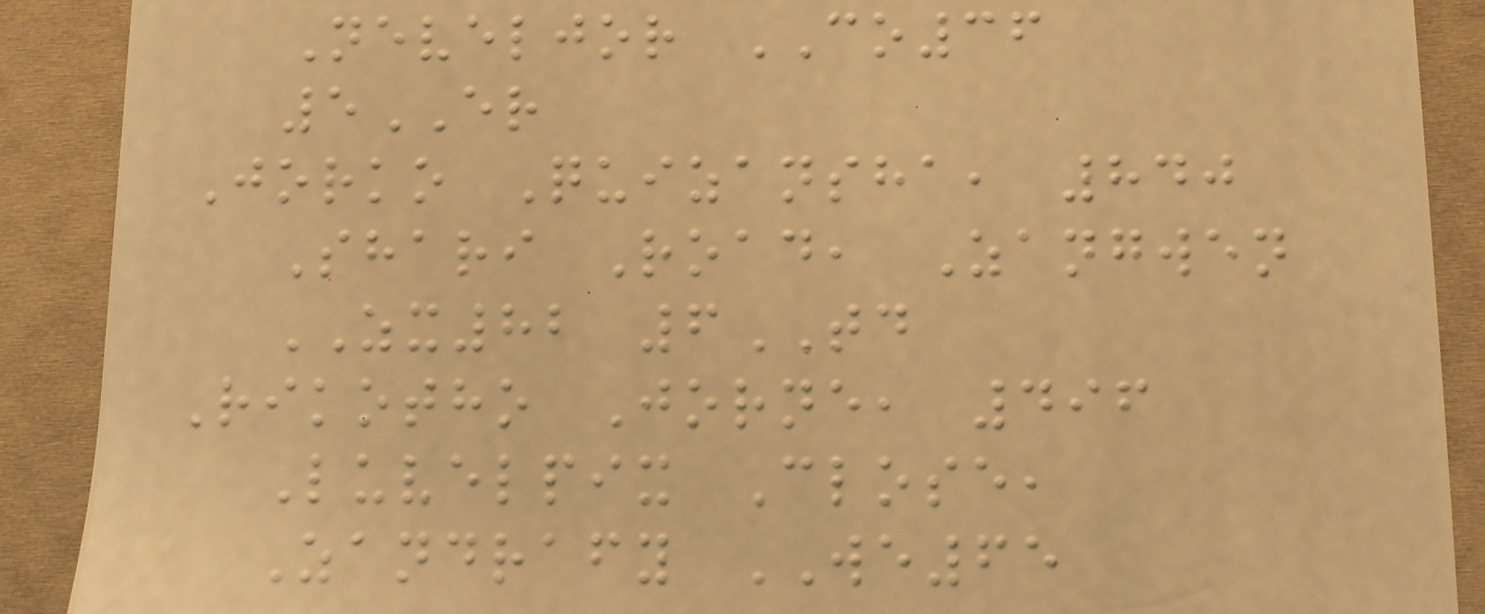Neveljor CO36
5ER
Jorko Quizansha, 840
Shari Road, Zangwen
ZX82 6TD
Rikotho Jorne, 496
Luvelpix Close,
Zandrafy WE65
